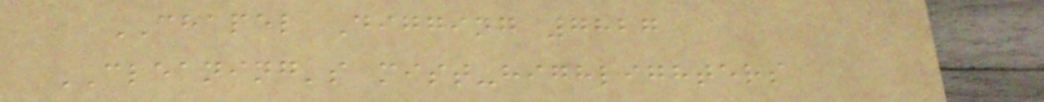CHAPEL Digging 7827
CLEANING's mist-highlighters
